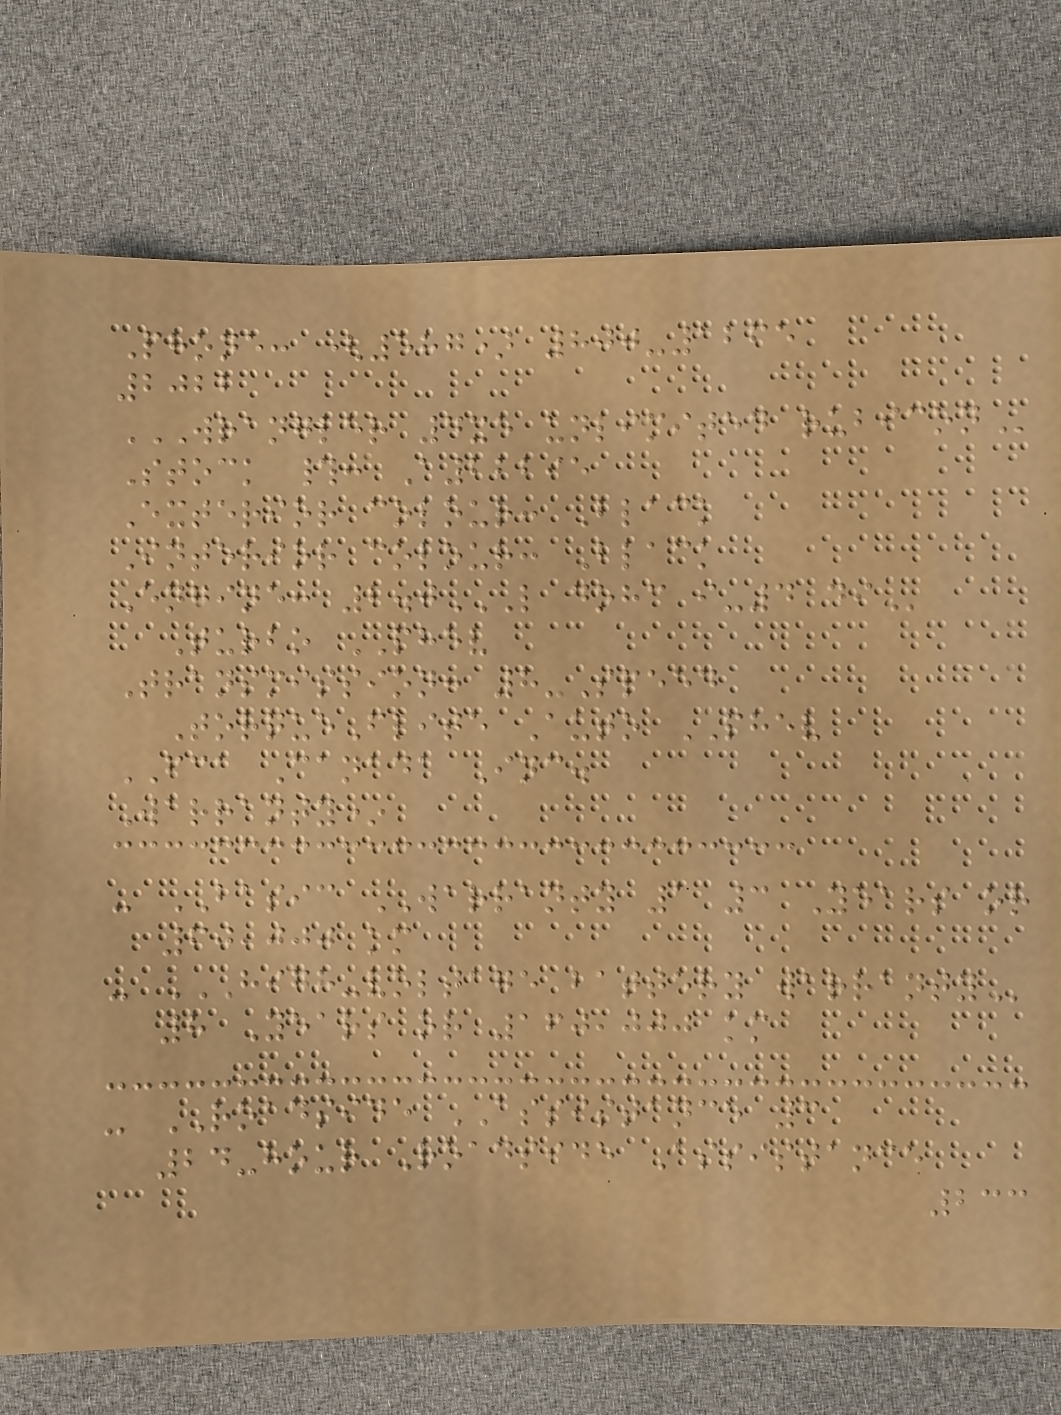Phone: (587) 800-1265
2022
WRANGLER 4XE UNLIMITED RUBICON
Stock #: A22295
Exterior colour: Black
Interior colour: Black
Engine: 2.0L DOHC I-4 DI
Turbo PHEV
Transmission: 8-Speed
TorqueFlite Auto PHEV
FCA Canada Inc.
Warranty*
- BASIC WARRANTY 1 3 Years or
60,000 km
- HIGH-VOLTAGE BATTERY WARRANTY
8 Years or 160,000 km
- ROADSIDE ASSISTANCE 3
24-hour Roadside Assistance
233
